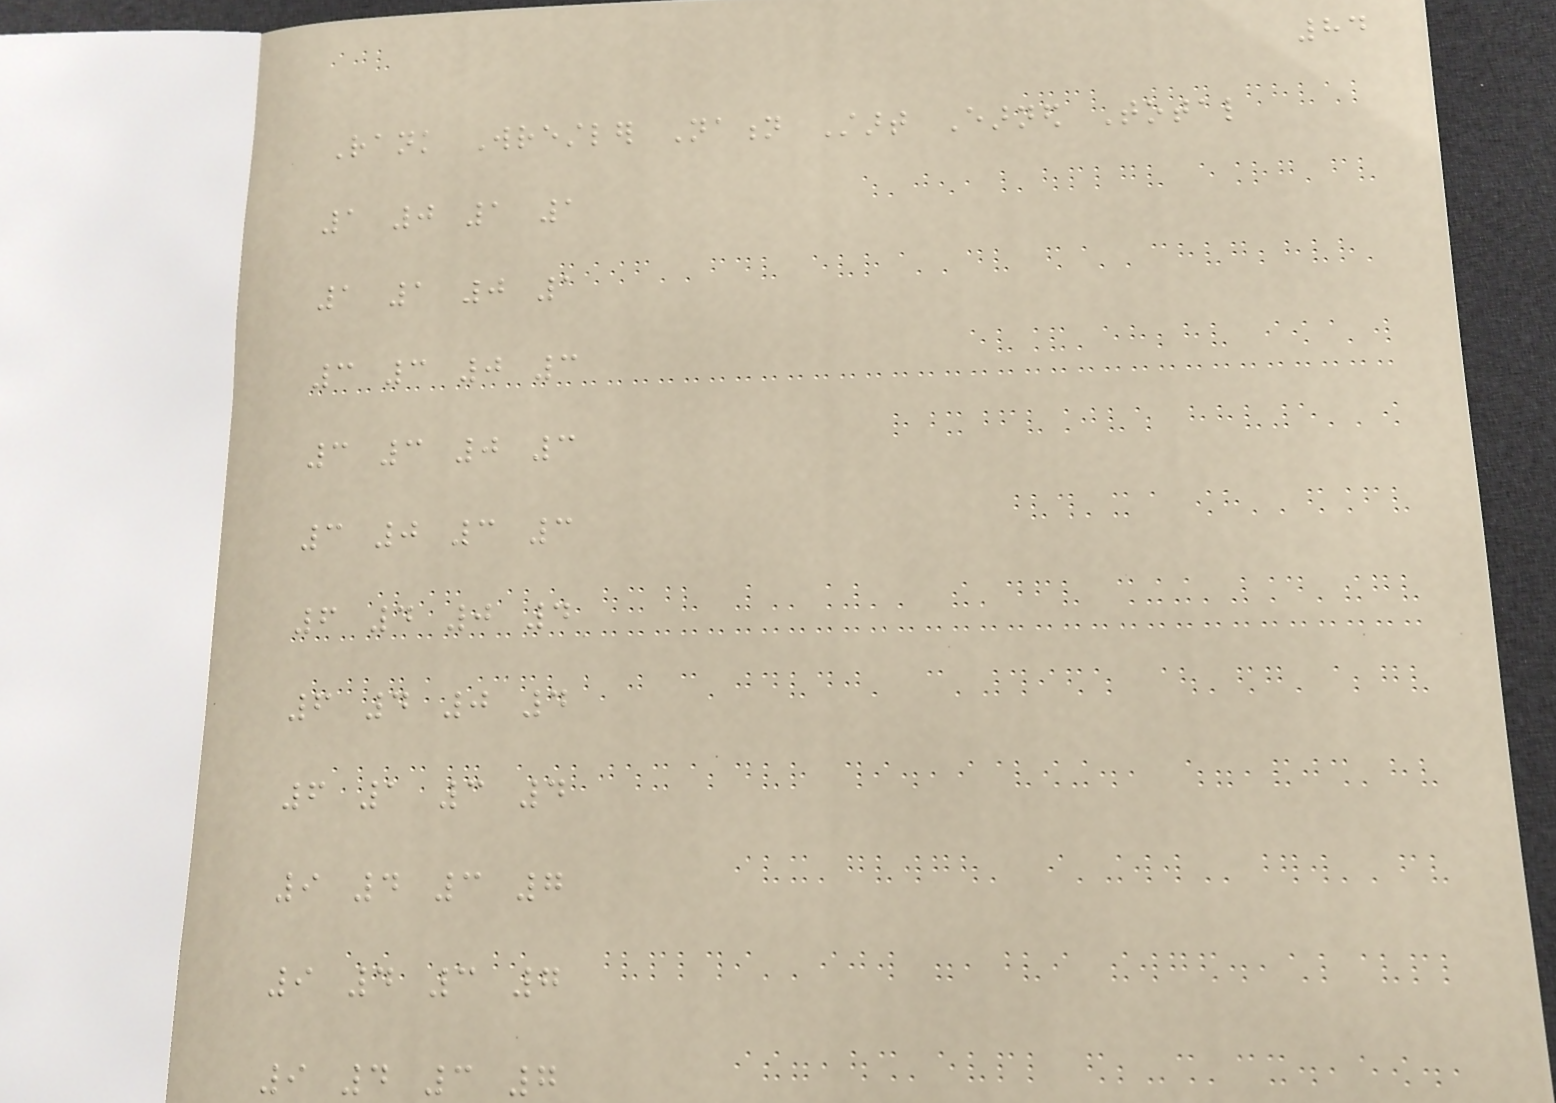84
Rank Wrestler Nation Start Earned Total
1 0 1 1
1 1 0 1
3 3 0 3
3 3 0 3
3 0 3 3
6 4 0 4
6 4 0 4
6 1 3 4
9 4 3 7
9 4 3 7
9 4 3 7
